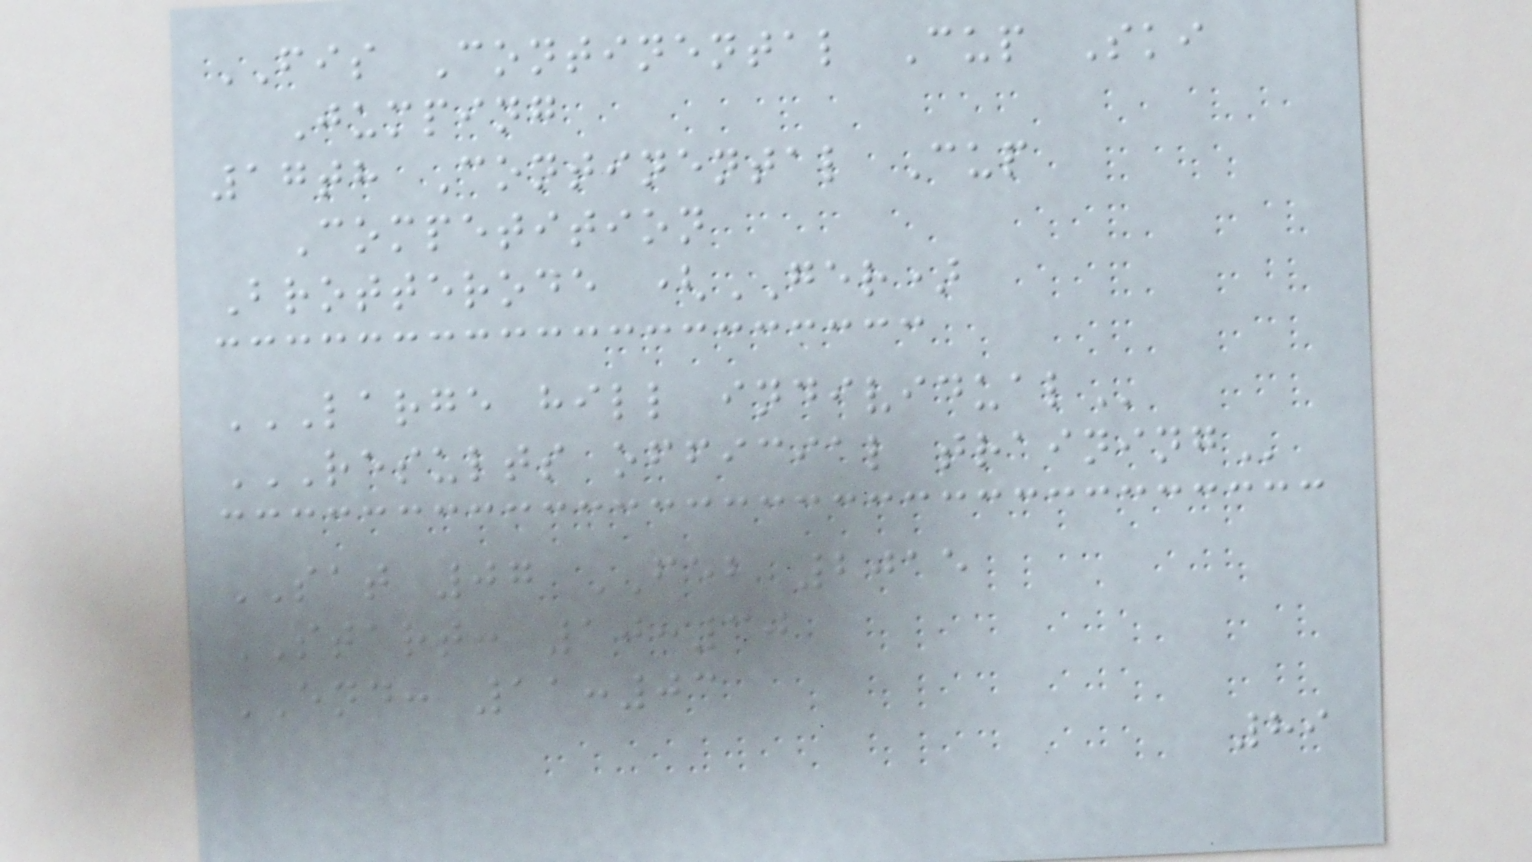FIS Continental Cup Ski
Jumping
17th Continental Cup
Competition
Brotterode (GER)
LARGE HILL INDIVIDUAL
RESULTS OFFICIAL TRAINING
SAT 07 FEB 2015
START: 10:30
END: 11:03
89
